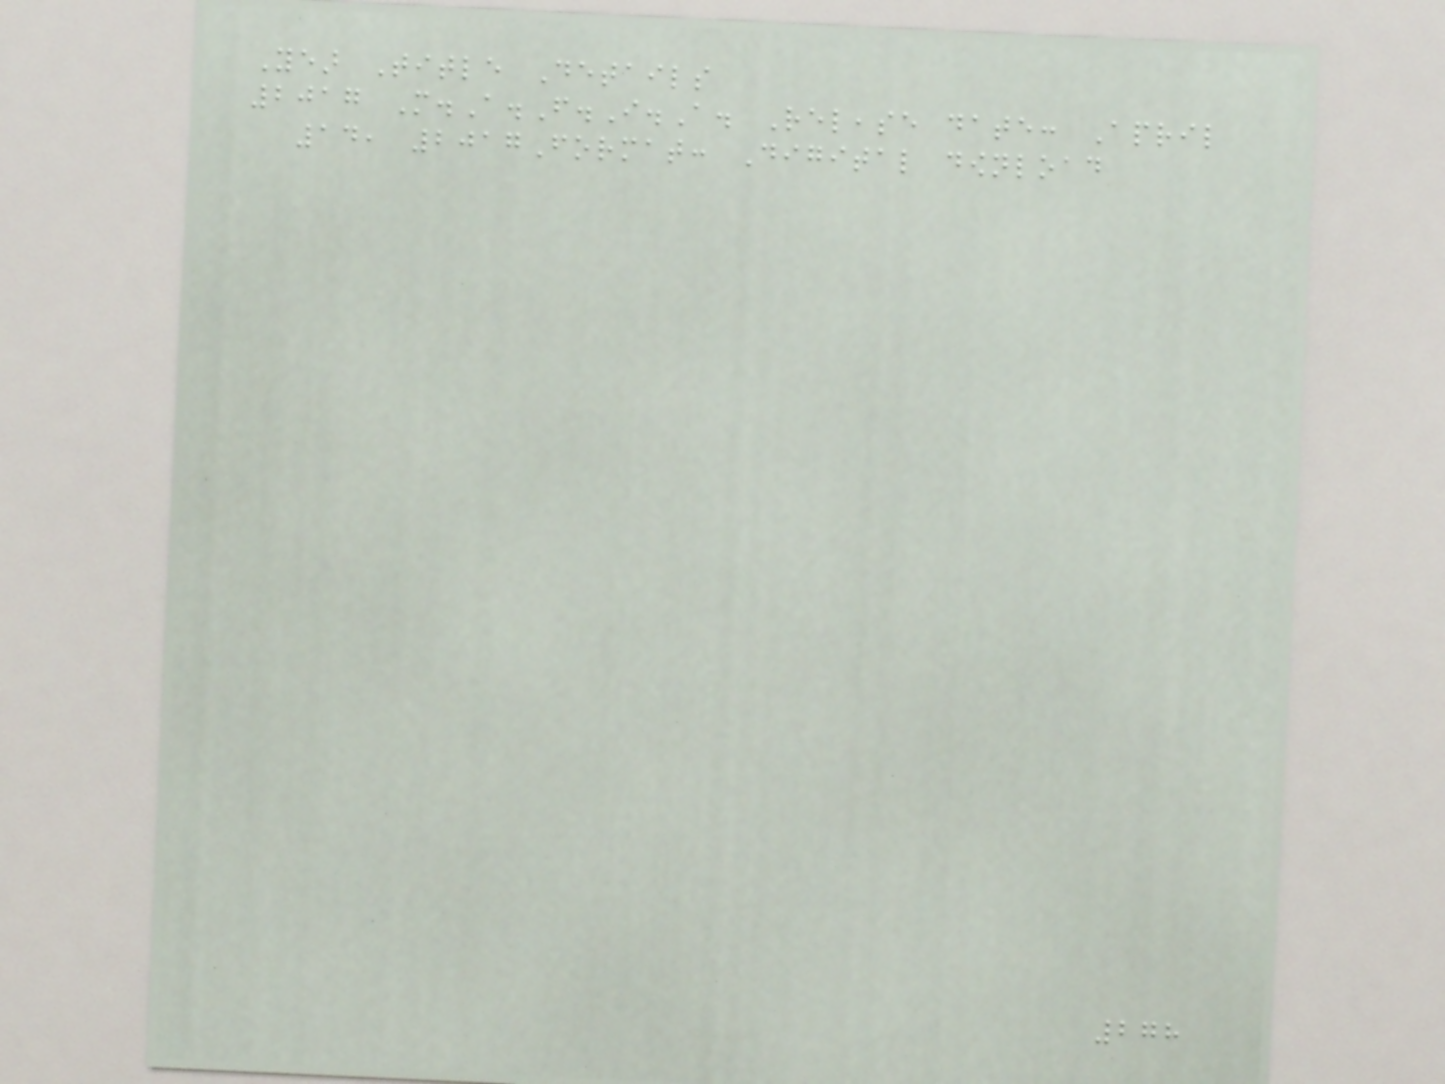Year Title Details
2017 M.A.F.I.A. Release date: April
14, 2017Format: Digital download
278
